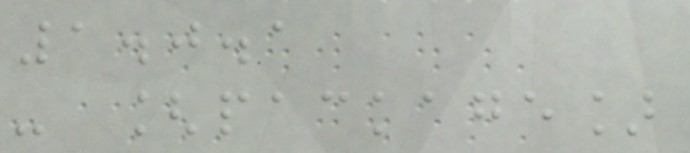1.0.1
- [package]
